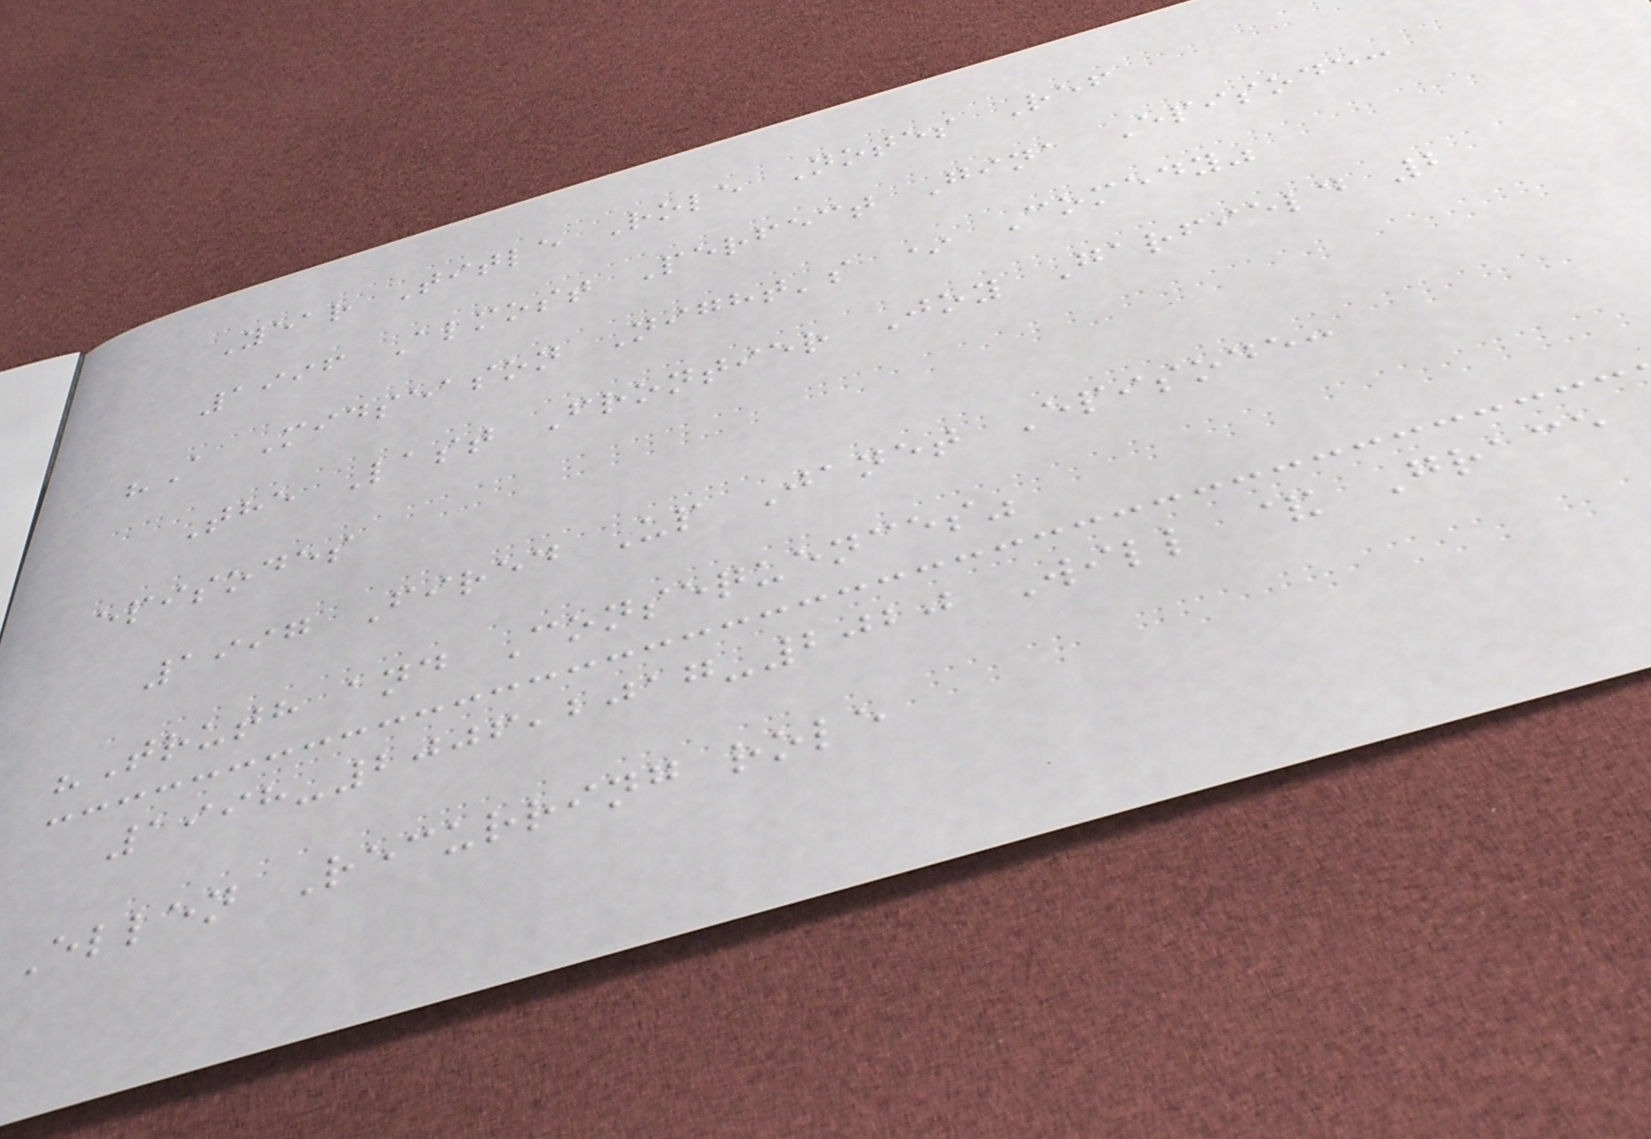Year Title Role Notes Ref
1996 Almost Perfect Gina Episode:
"A Midseason Night's * Comedy"
The Last Frontier Joy Garfield 2
episodes
1997 Fired Up Janet Episode:
"Truth and Consequences"
1998-2006,2017-2020 Will & Grace
Ellen Recurring role
